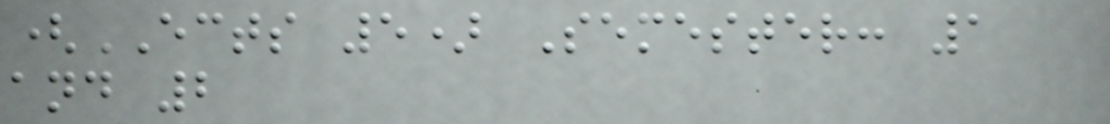(ECTS 5) Semester: 1
and 2
